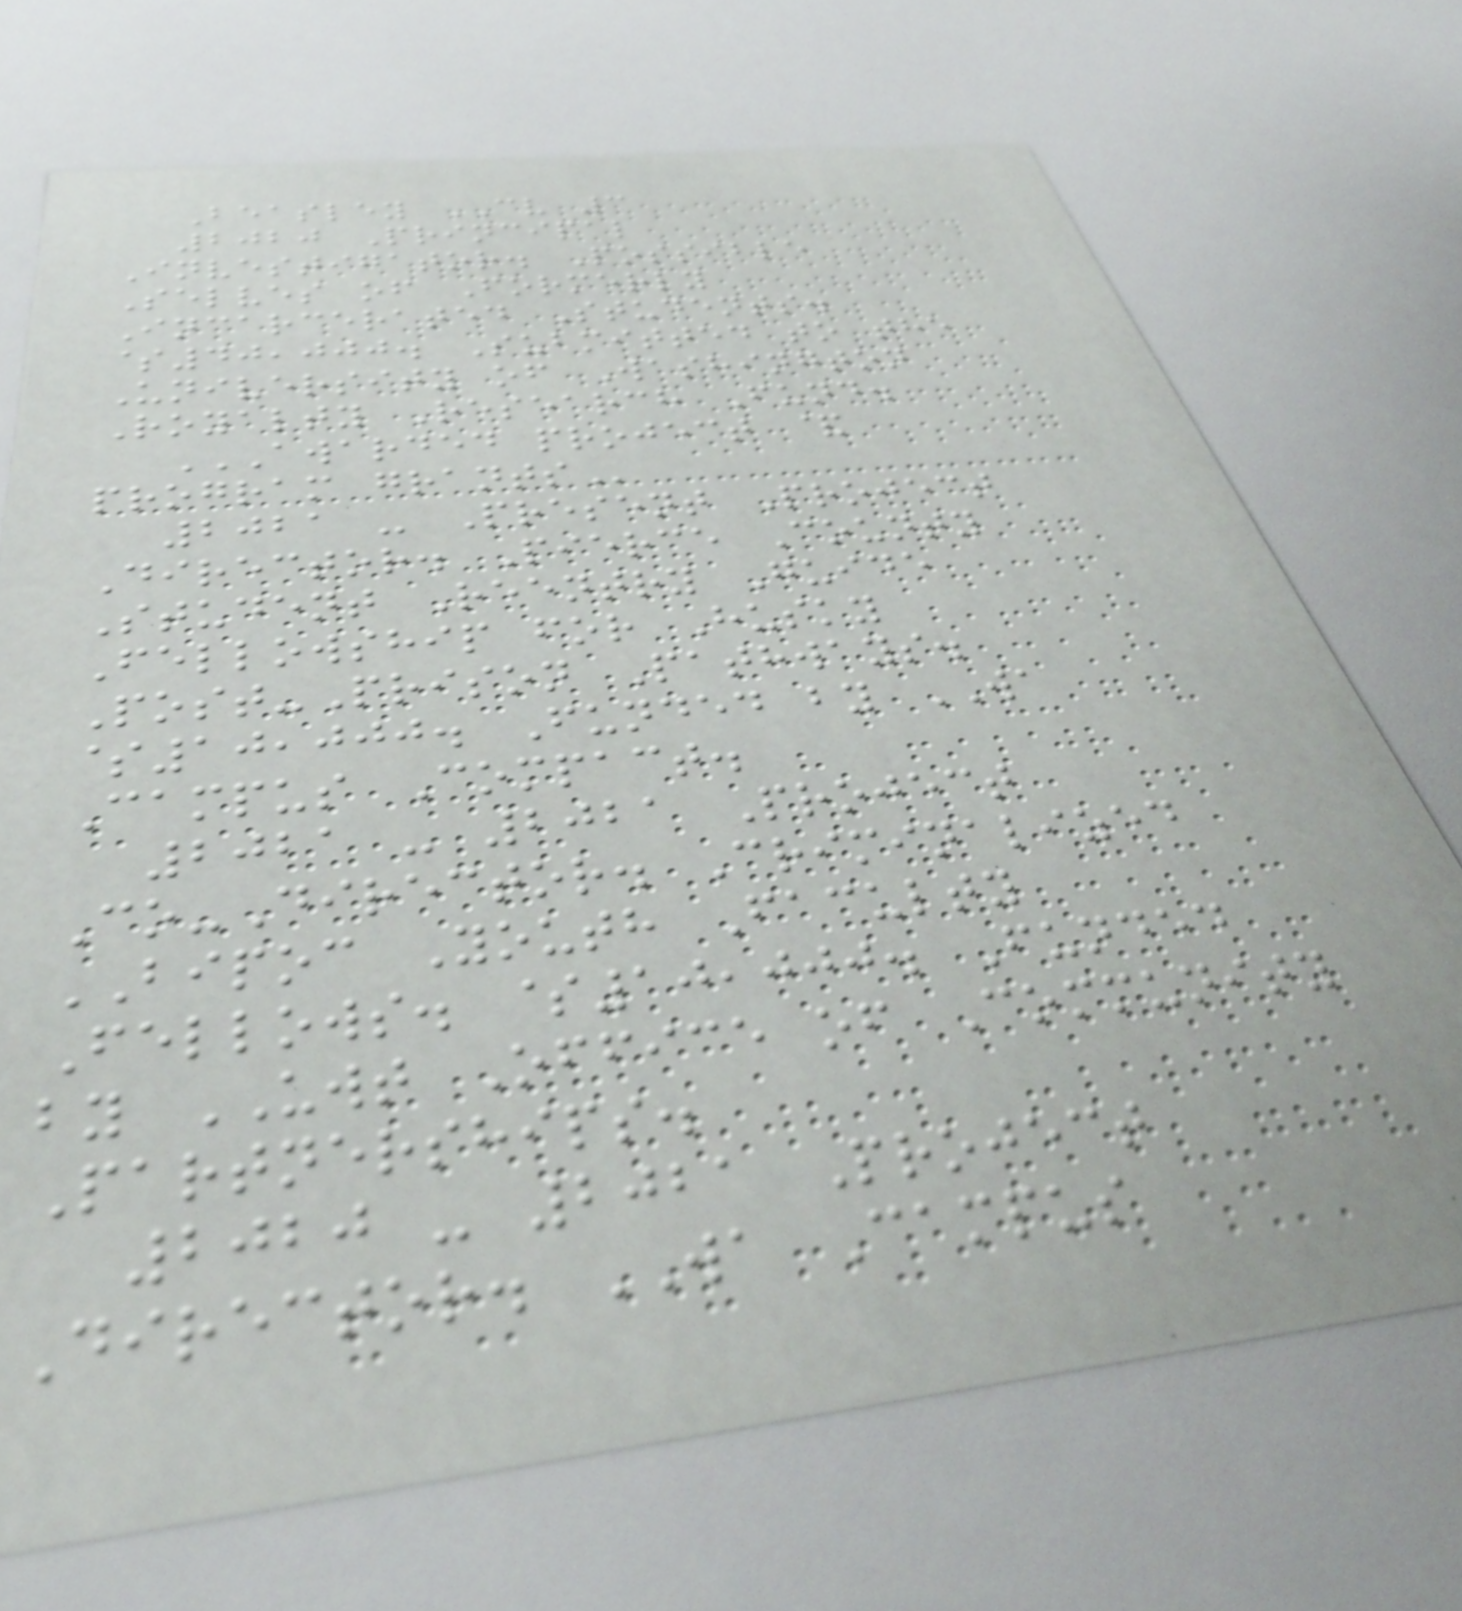Beasley CV 3
2020 Principal
Investigator. Possible
Selves of Formerly
Incarcerated Students.
$40,000. Submitted to the
University of Washington
Royalty Research Fund.
AWARDED PROJECT &
PROGRAM GRANTS
2021 - Present Project
Director. Pierce County
Student Reentry Guide
Fellowship for Husky
Post-Prison Pathways.
$10,000. Funded by WA
Campus Compact.
2021 - 2021 Project
Co-Director. Criminalized
BIPOC Youth Faculty
Fellows. $10,000. Funded
by UWT Office of Community
Partnerships.
2020 - 2021 Project
Director. WA Campus
